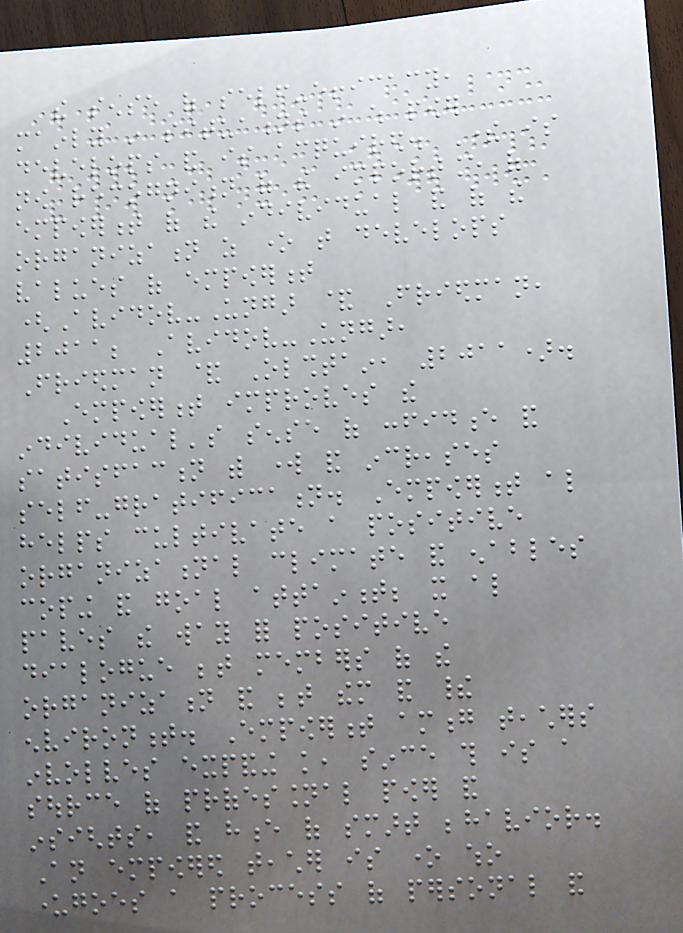the sense of self-efficacy,
mainly in situations in which power
develops and is acquired. There is
now recognition of the importance of
empowerment of the individual and of the
organization as one that develops
values of empowerment
(Avidov-Ungar & Friedman,
2011; Avidov-Ungar,
Friedman & Olshtain, 2011).
Empowerment improves the
individual's sense of confidence and
satisfaction with work and increases
self-gratification. Empowerment also
helps cultivate a positive
organizational climate and enables
coping and goal attainment; it also
paves the way for positive
dialogue between members of the
organization and between them and their
environment. Empowerment among teachers
involves expanding knowledge, since this is a
source of professional power and
insights, and hence of smart behavior.
An empowered teacher is one who
undergoes a process of personal and
